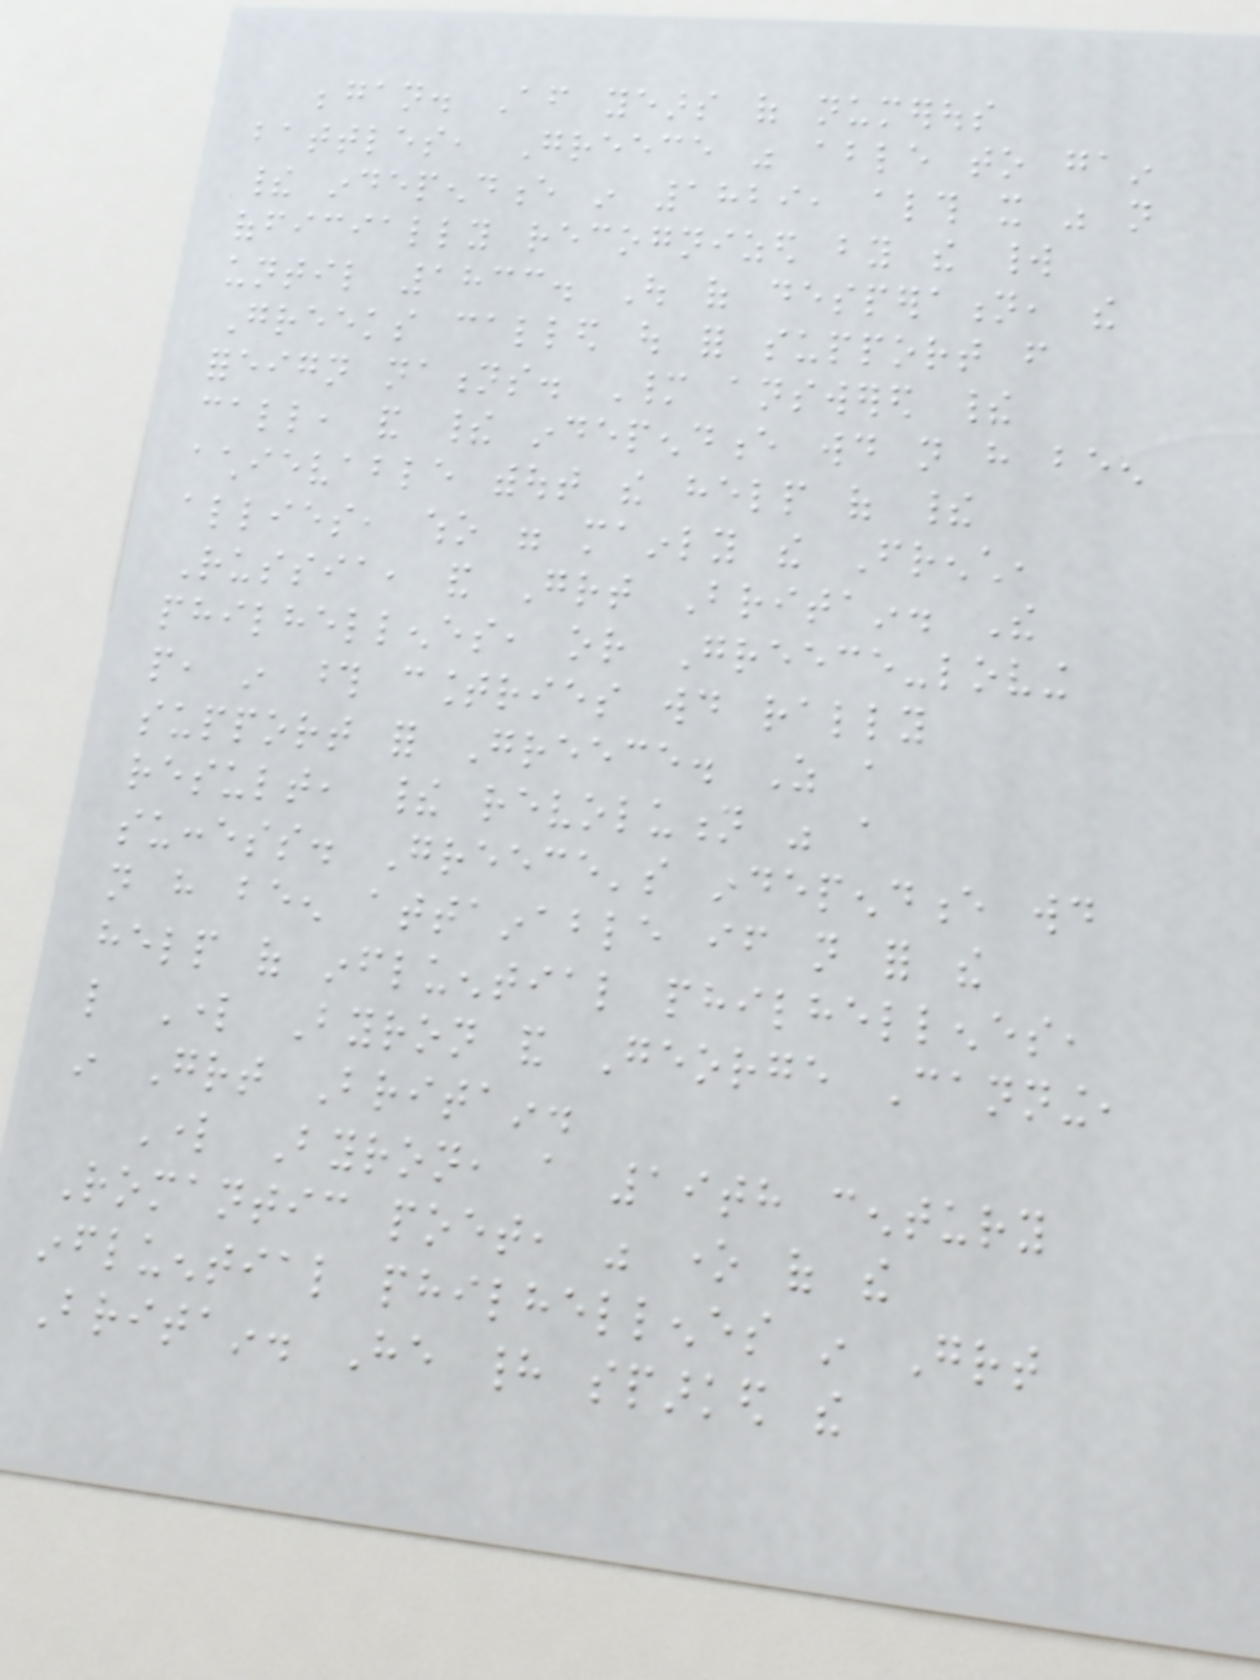began. After years of numerous
battles, Greece was able to gain
their independence in 1829, although it was not
officially recognized by the world
until 1833. Out of desperation, the
Greeks called out for support from
foreign nations. Many answered their
call, and their independence would not have been
achievable without the help of their
allies, who were mainly the French,
Russia, and Great Britain. The
philhellenes, or Greece-loving
people, in those countries would rally
support for Greece. As a
result, their revolution was a
success. Greece's independence would
not have been attainable if not for the
help of influential philhellenes,
like Lord Byron and George Canning,
in Great Britain.
Lord Byron, a 19th century
Romantic poet, was one of the
influential philhellenes in Great
Britain. He had sparked the
